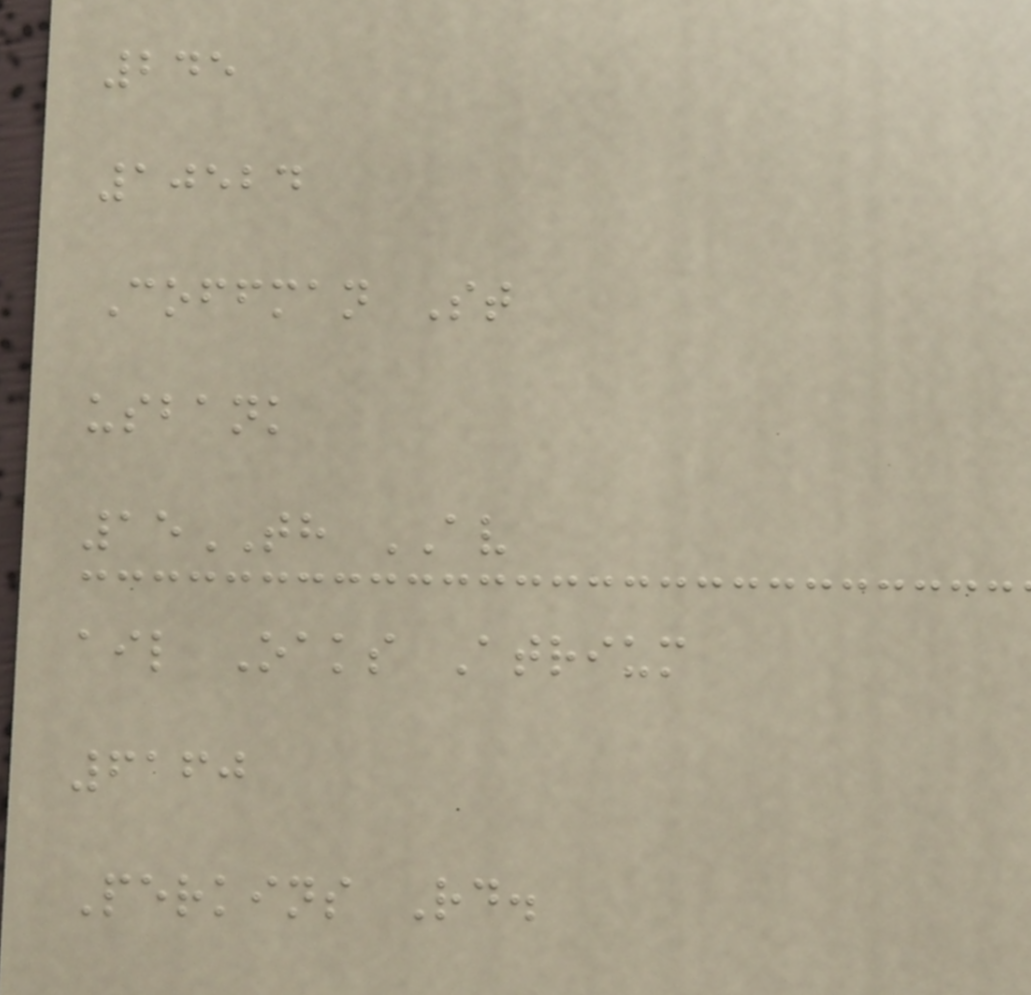245
10524
Coffman St
usbank
15TH AV
ail Oaks Atrium
6160
Perkins Rd.
